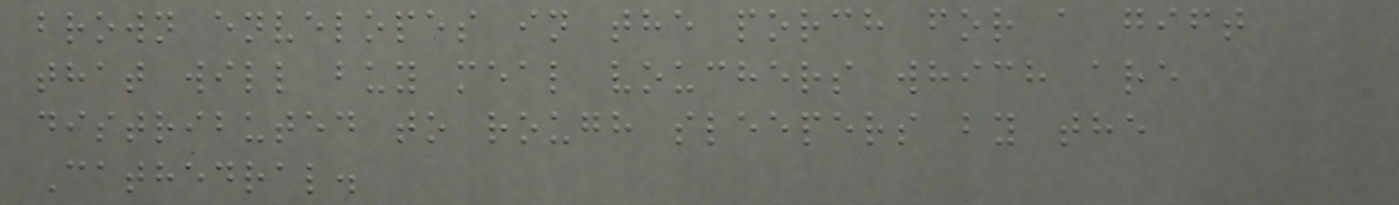brown envelopes in the porch for a gift
that will buy meal vouchers which are
distributed to rough sleepers by the
Cathedral.
